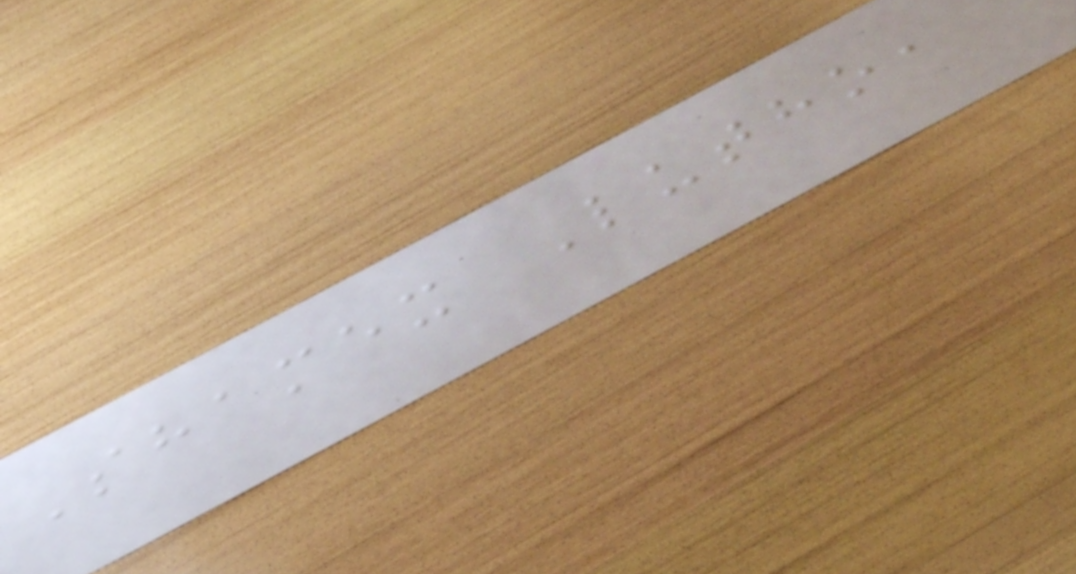Shamex Lutho,
